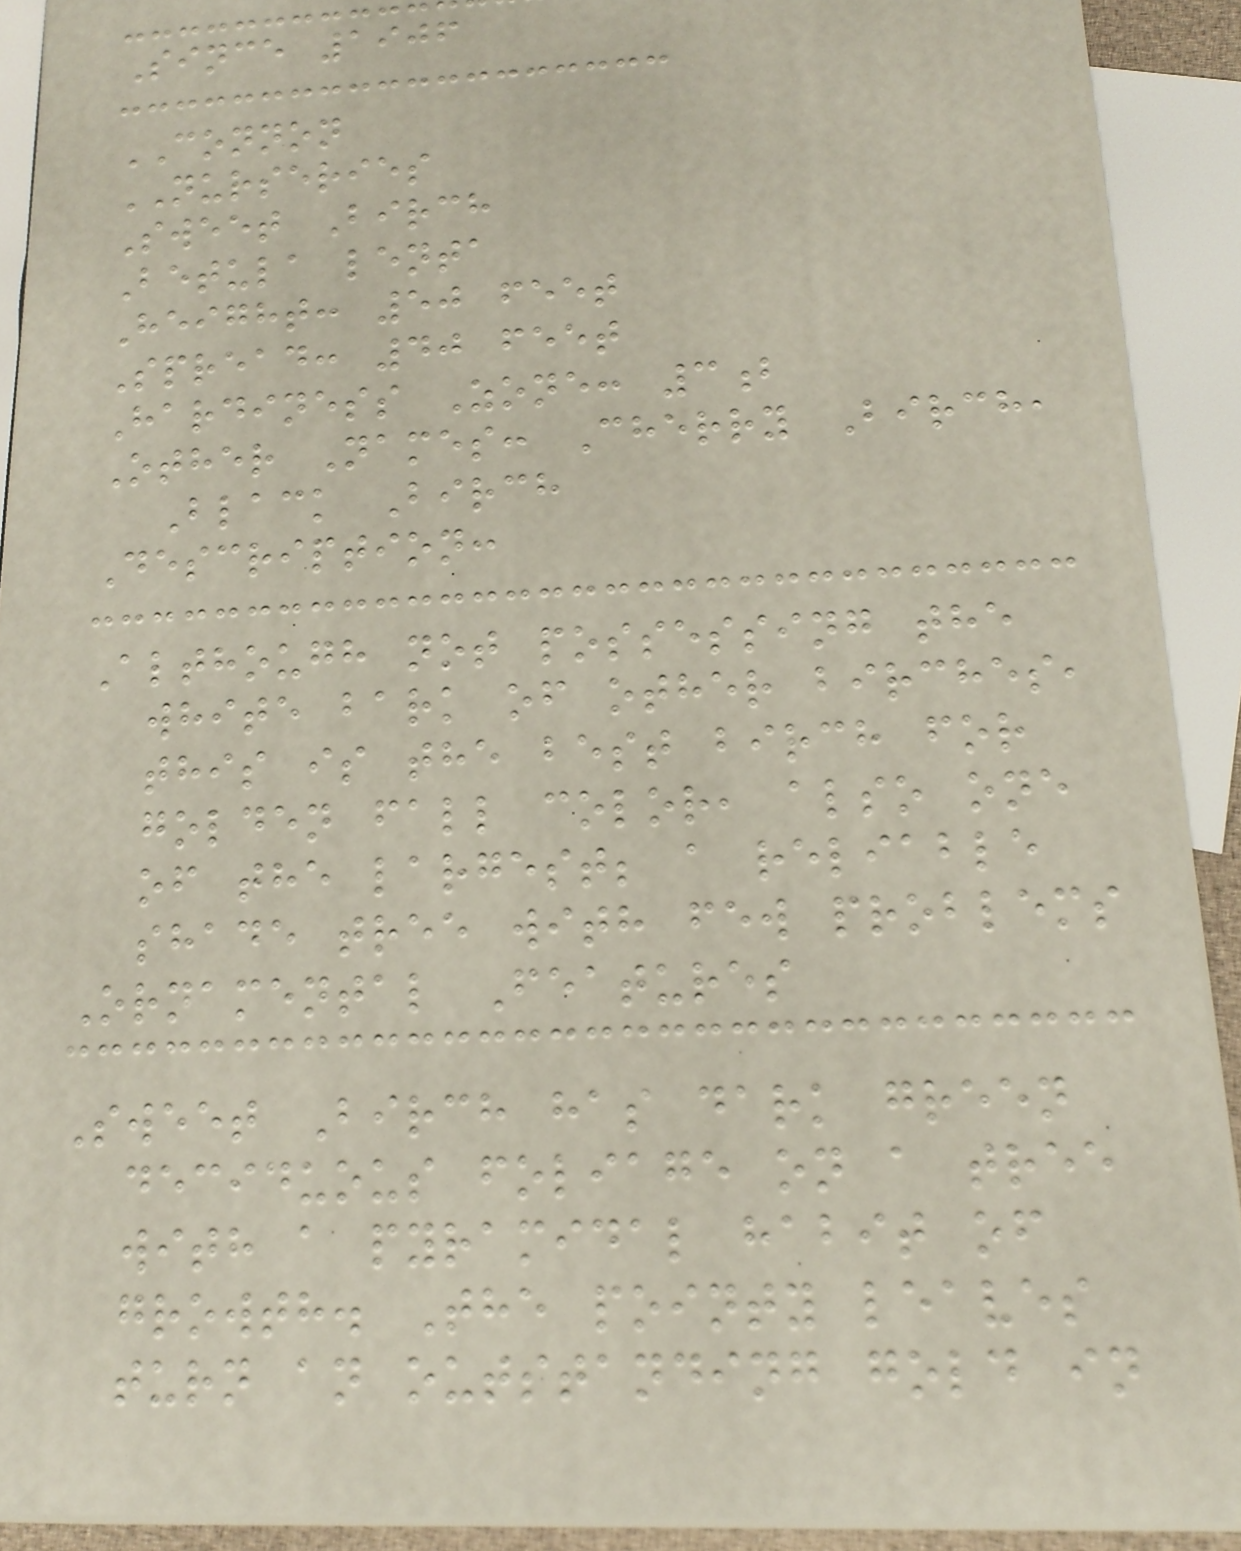Since 1906
CONNON
NURSERIES
Sweet Birch
Betula lenta
Height: 50 feet
Spread: 40 feet
Hardiness Zone: 3b
Other Names: Cherry Birch,
Black Birch
Description:
Although not possessing the
white bark of other birches,
this is the best birch for
golden fall color, also one
of the largest; a reliable
shade tree with few problems
Ornamental Features
Sweet Birch has dark green
deciduous foliage on a tree
with a pyramidal habit of
growth. The pointy leaves
turn an outstanding gold in
